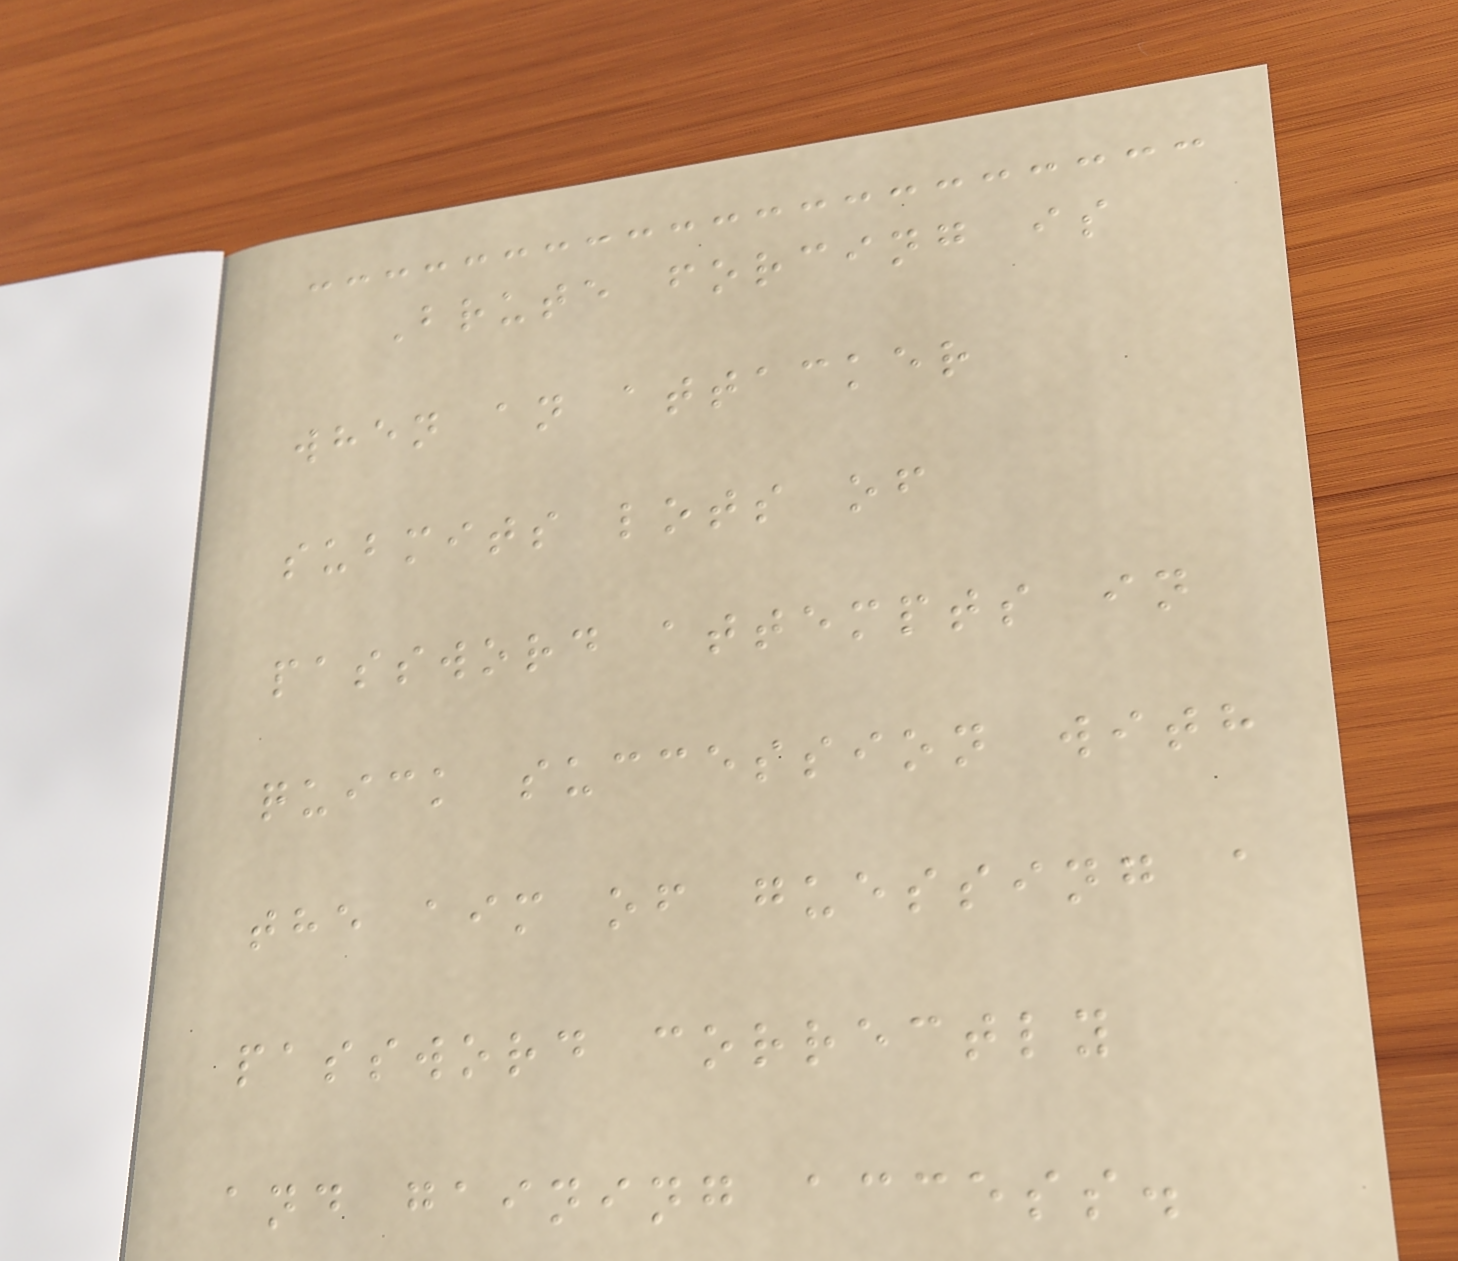Brute forcing is
when an attacker
submits lots of
password attempts in
quick succession with
the aim of guessing a
password correctly
and gaining access.
